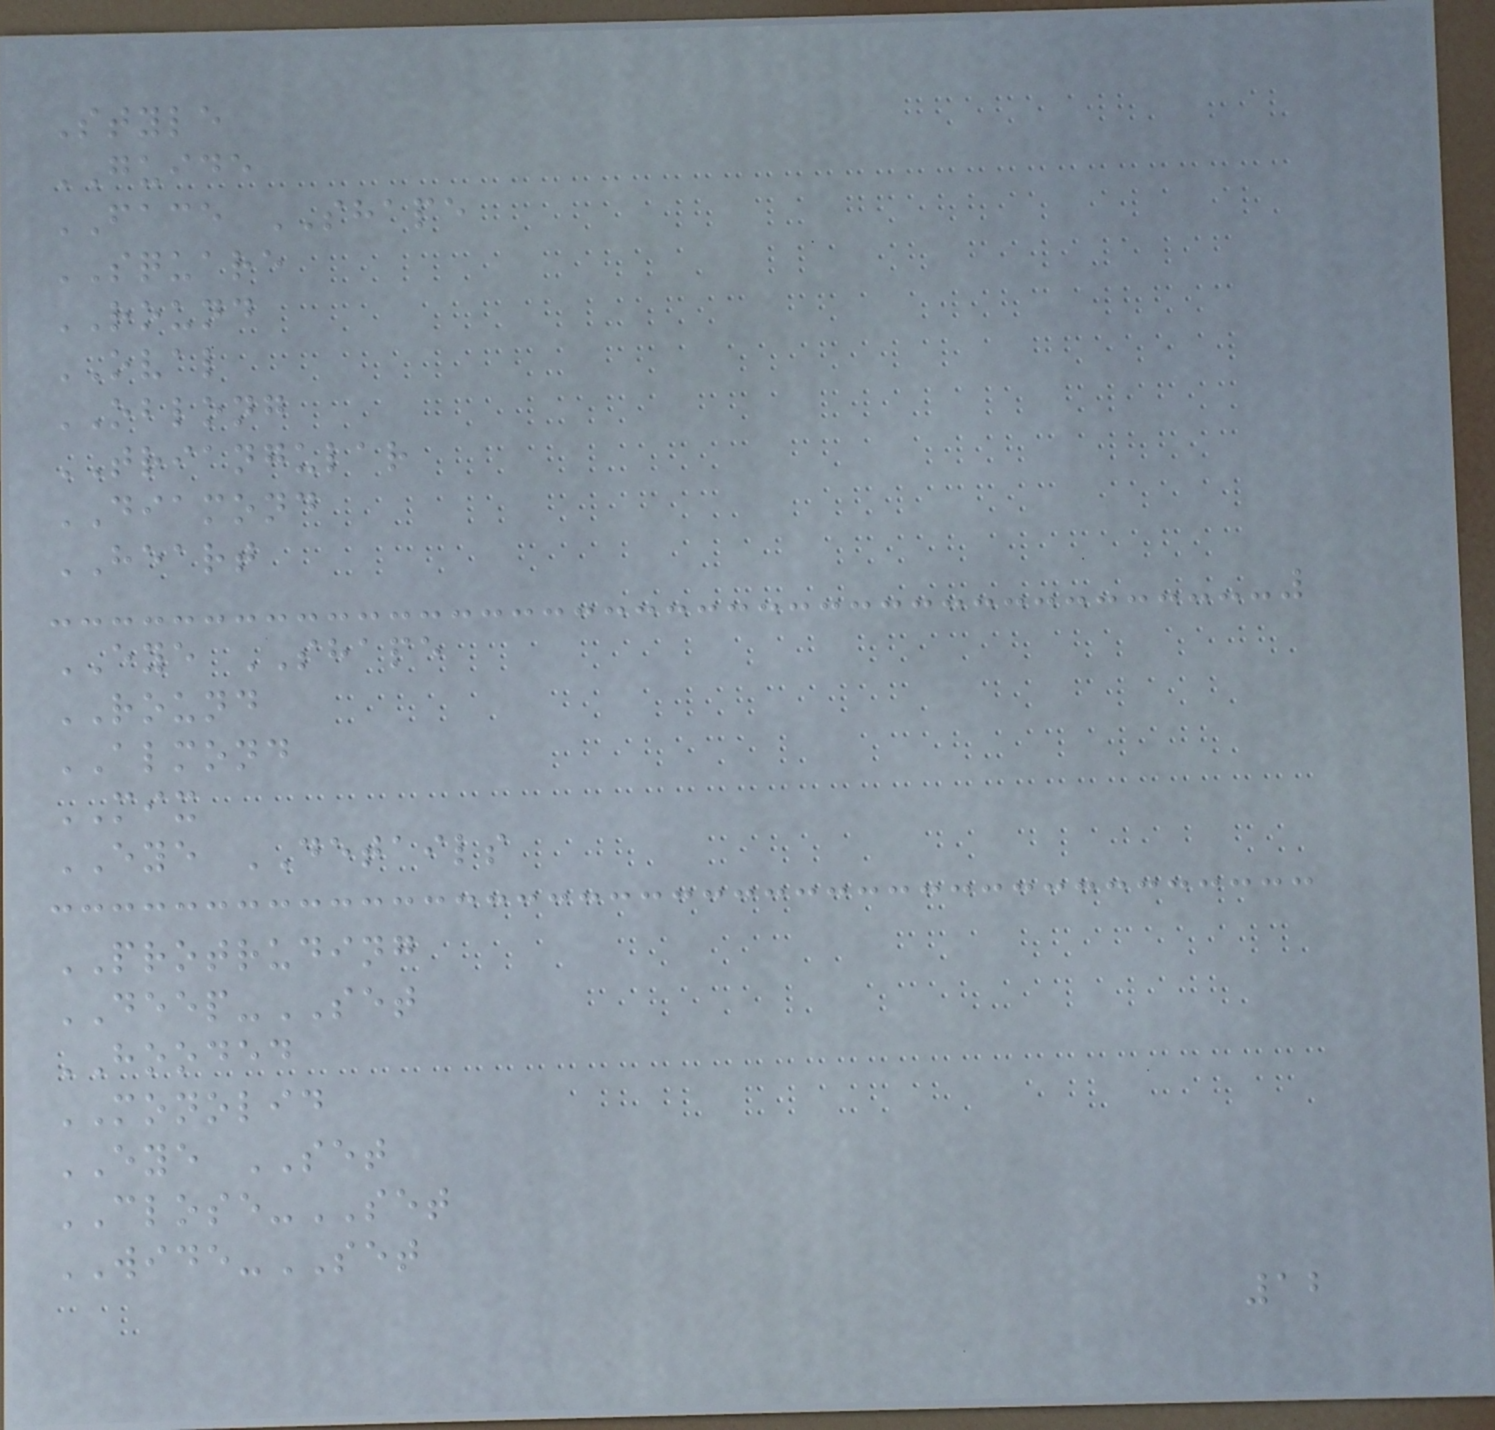Style
GUIDE
FACE SHAPE
SQUARE
ROUND
OVAL
OBLONG
TRIANGULAR
DIAMOND
HEART
EYE SHAPE
ROUND
ALMOND
MIX
EYE DETAILS
PROTRUDING
DEEP-SET
HOODED
MONOLID
EYE SET
CLOSE-SET
WIDE-SET
12
